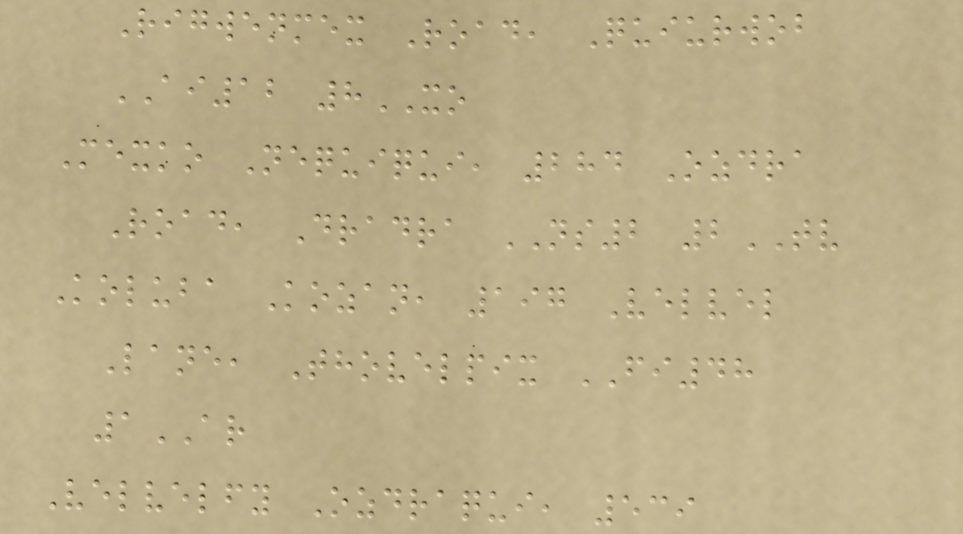Rigwenmex Road, Quiurwob
AI12 8XO
Mexko Nequiqui, 284 Ozdra
Road, Dradra NS2 2TV
Koluba Kozan, 197 Velvel
Lane, Thovelpix FI48
1AR
Velvelfy Ozdraqui, 539
